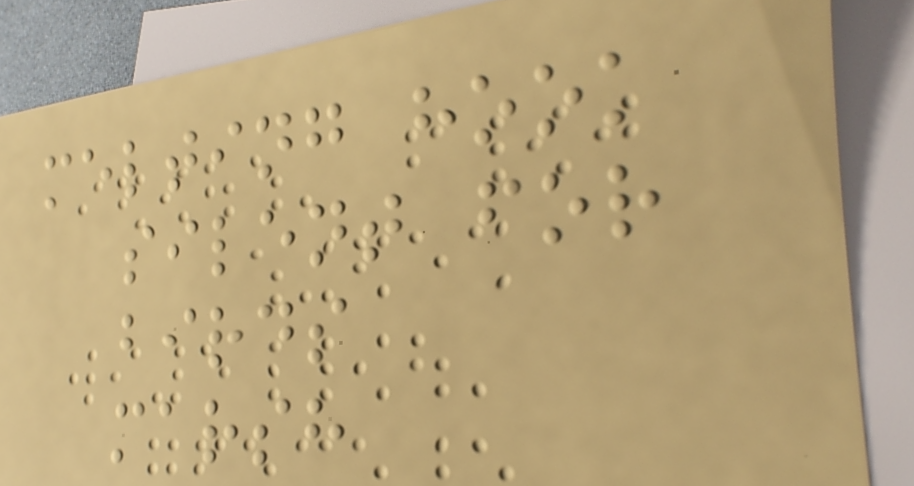melting hook
silent for
birds
marsh
